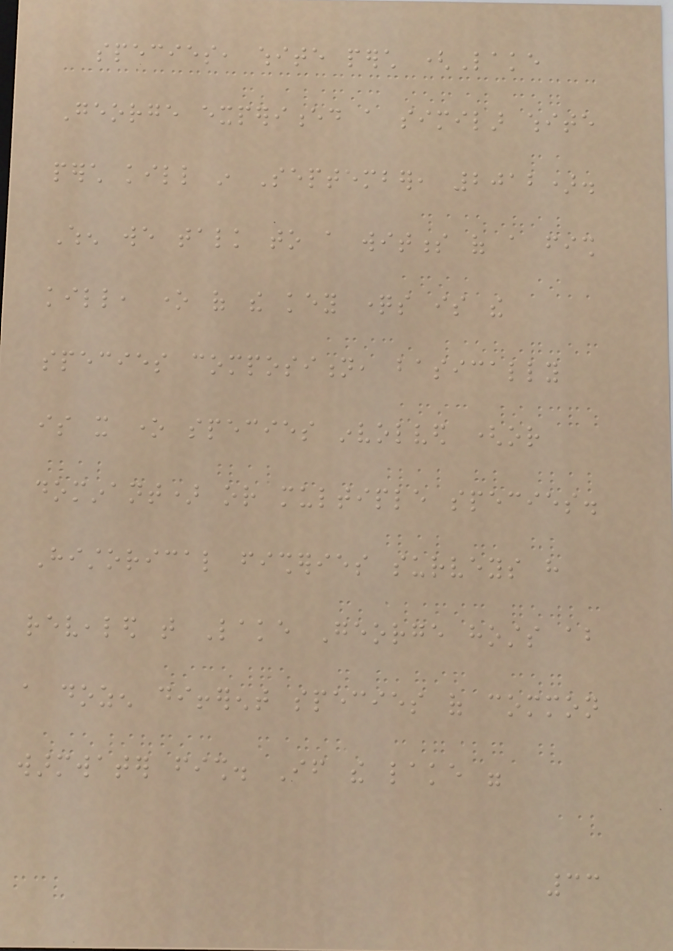species, white perch (Lake
George experienced a similar white
perch kill in September, 2012).
When we talk to a witness of a fish
kill, one of the key questions is the
species composition, basically
is it one species involved (or
dominant) or multiple species.
Historical fisheries surveys have
revealed that Lake George hosts about
a dozen different species of common
warmwater fish. If the lake were
33
